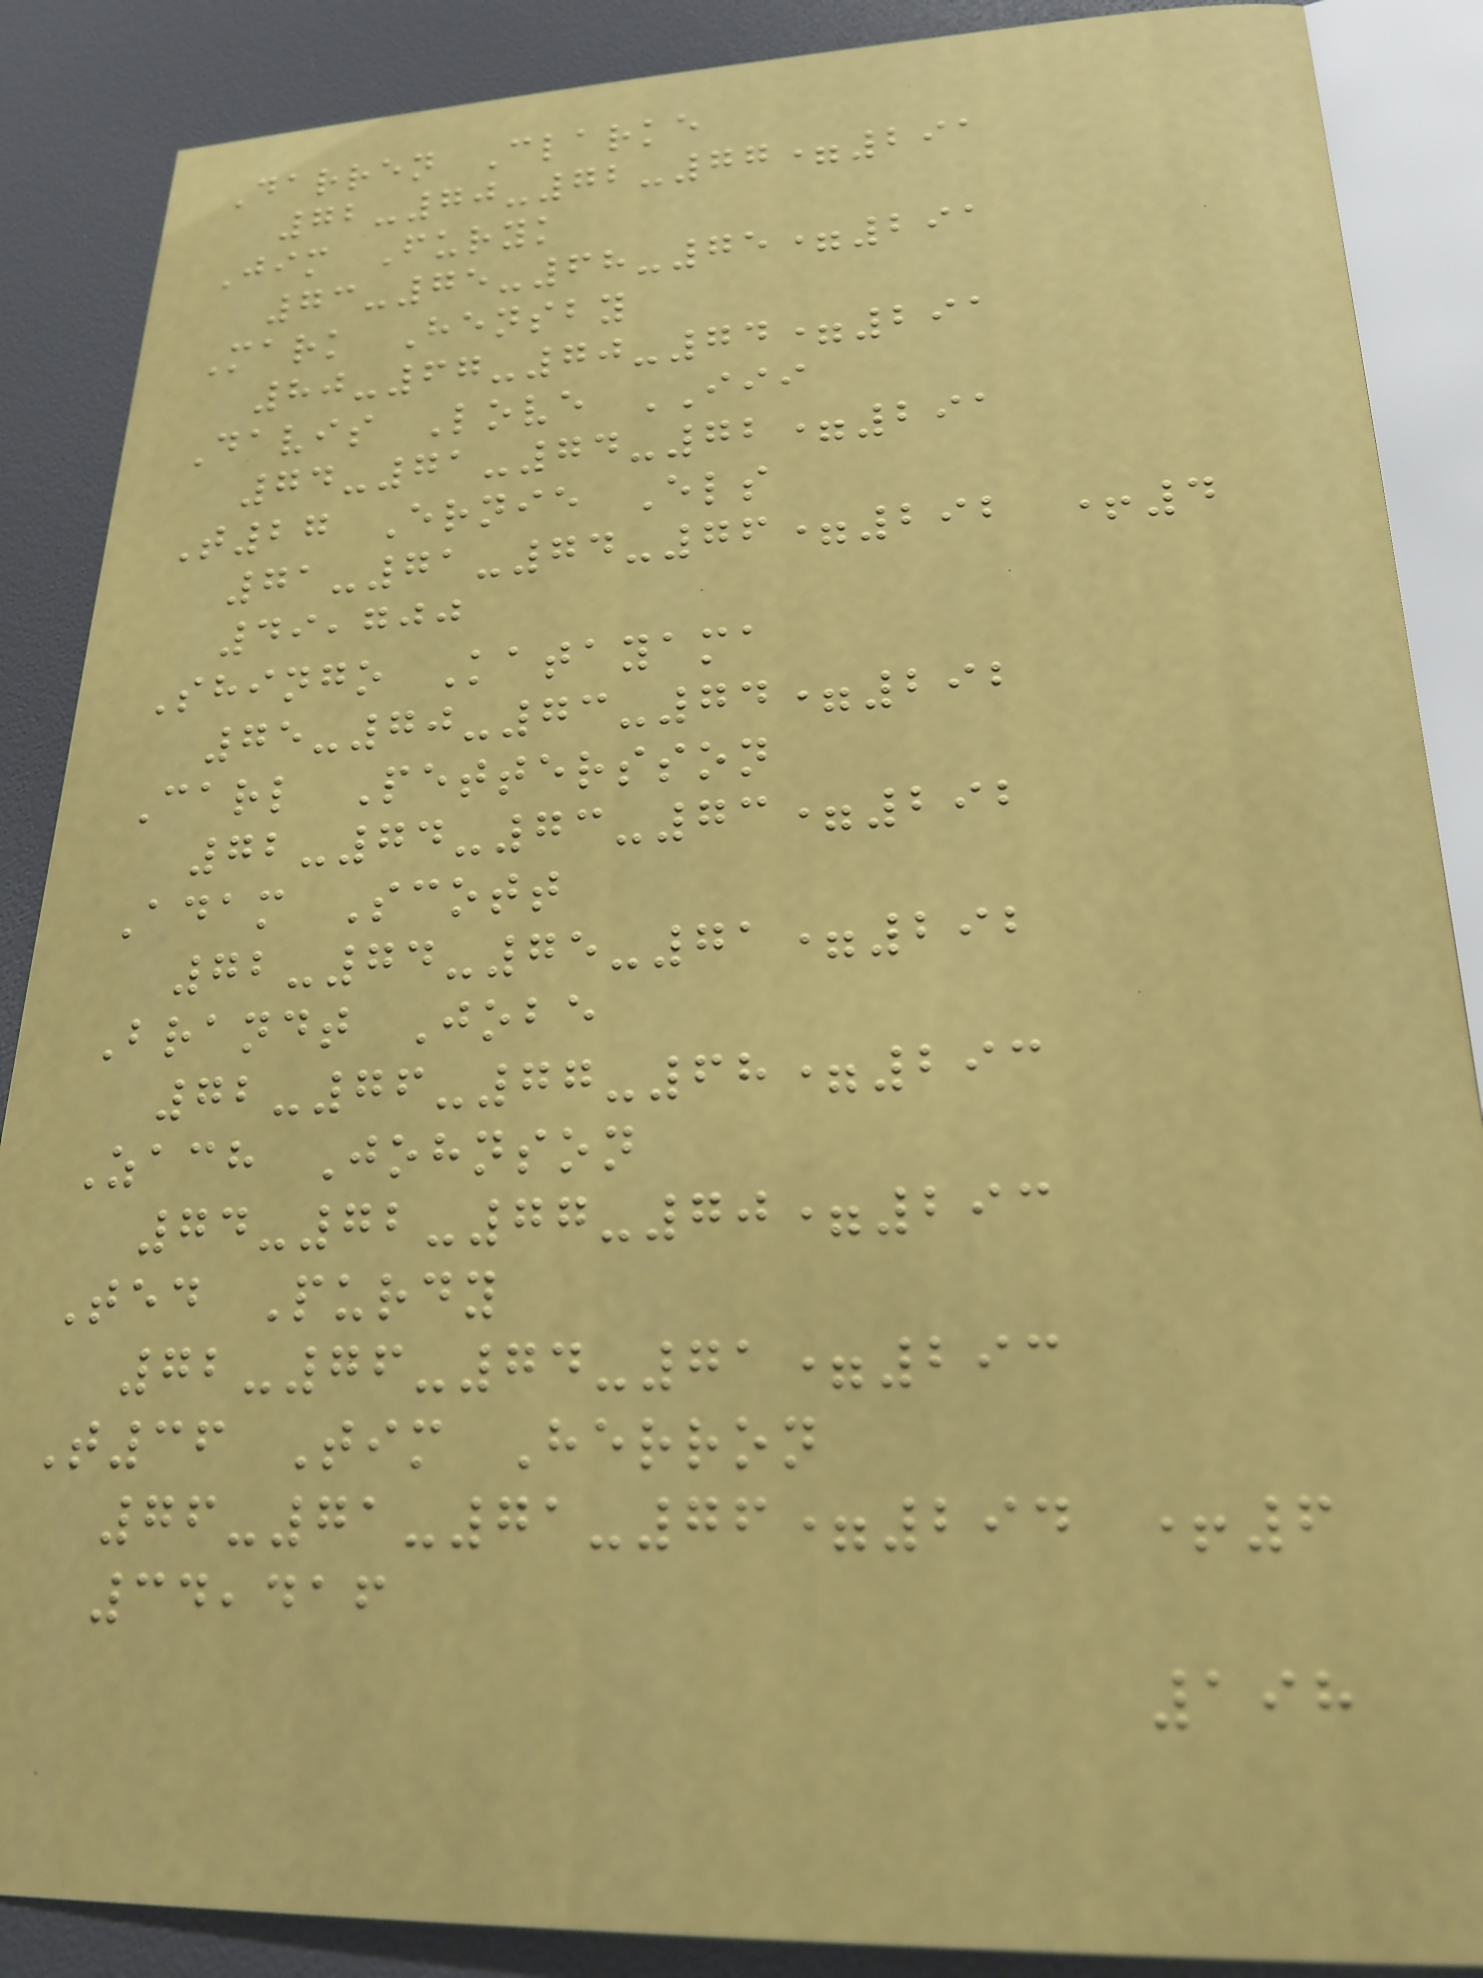Darren Clarke
72-70-72-77=291
Jim Furyk
73-75-68-75=291
Mark Hensby
80-67-70-74=291
Davis Love III
74-71-74-72=291
T27 Ernie Els
71-71-74-76=292 +4
49,700
Shingo Katayama
75-70-73-74=292
Carl Pettersson
72-74-73-73=292
Adam Scott
72-74-75-71=292
Brandt Jobe
72-76-77-68=293
Zach Johnson
74-72-77-70=293
Ted Purdy
72-76-74-71=293
T36 Tim Herron
76-71-71-76=294 +6
34,416
198
